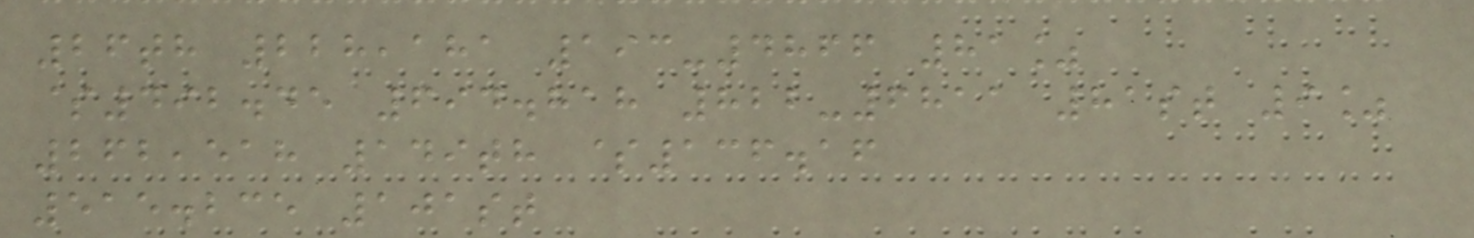26th 228,181 193-4866 81%
$492.45 694.818 822-6811 81st 9%
262,518 149th $136.16
515.235 101st
